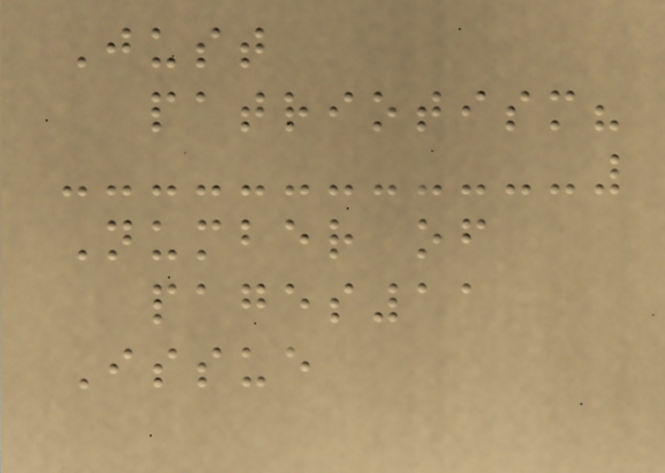Just
patriotism?
Number of
pages11
Issue
